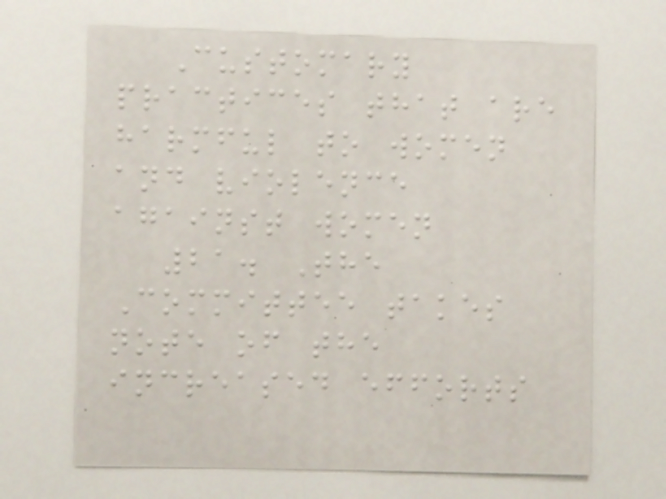Customary
practices that are
harmful to women
and violence
against women
21. The
Committee takes
note of the
increased efforts
